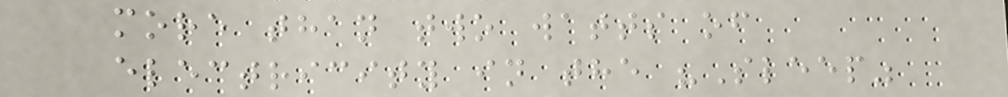more than two watts of
electricity in the "Sleep"
